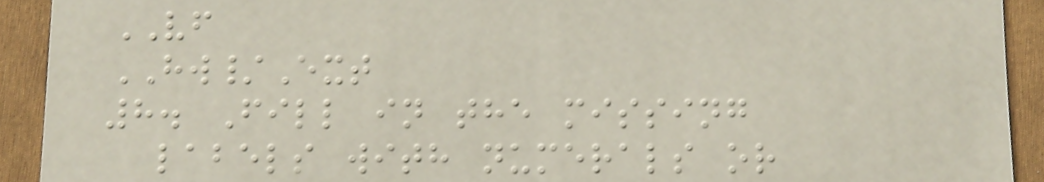VF
HW/Ext
8. Fill in the missing
labels with numerals or
